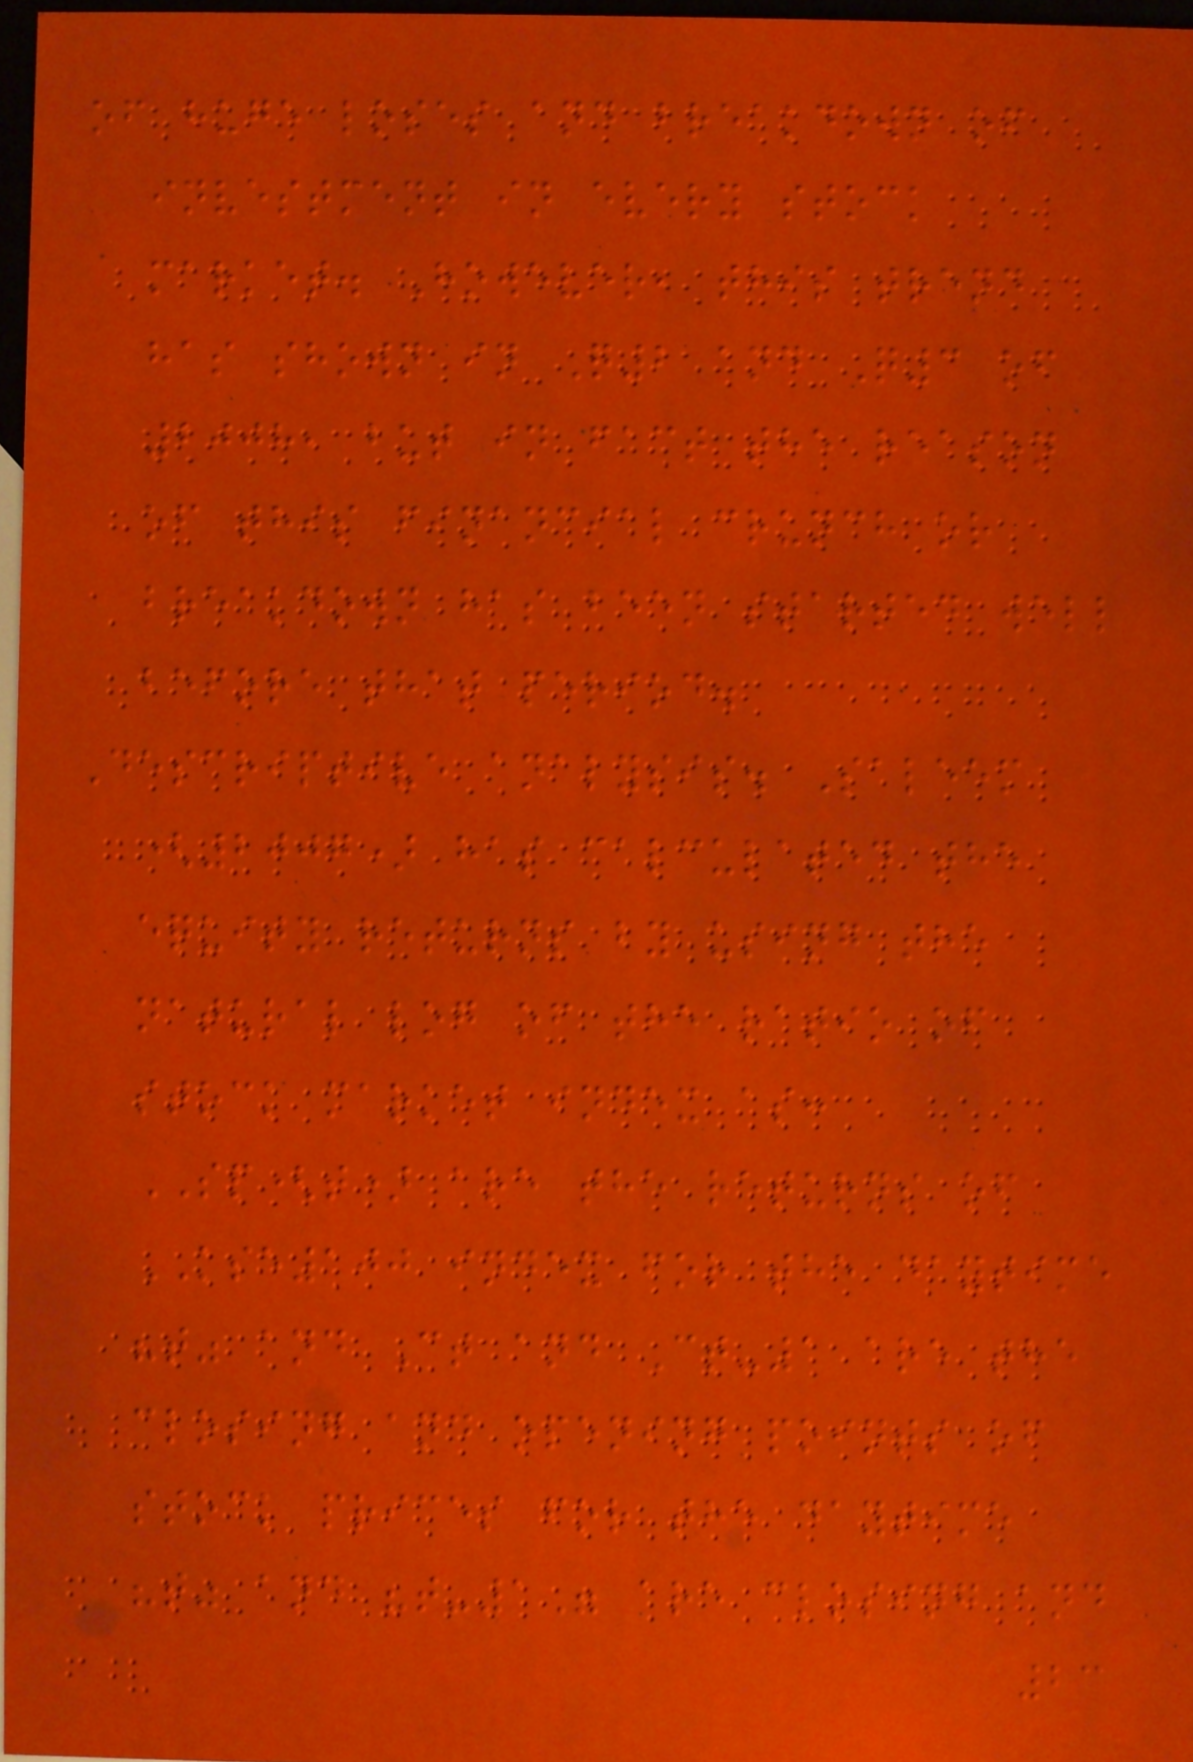of huge loses and breakdown of
investment in every stock
market. However, this trend
has shown in Q2 and Q3 of
2008, but in fact the reason
of this financial crunch or
breakdown has been started well
before that period.
Descriptive analysis. Saleem
(2007) has calculated the
equity returns by using the
natural log of the ratio of
stock market index as:
SP(t) are the returns of
KSE100 index for the daytime
"t" and Ct and Ct-1 are the
closing and opening points of
stock prices for the daytime
"t" and "t-1" are closing and
23
